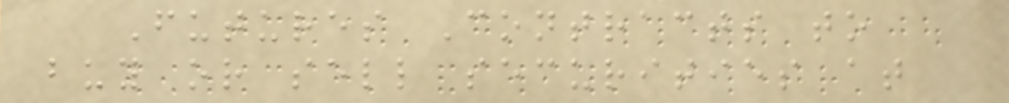Futures Contracts to
buy or sell securities at
